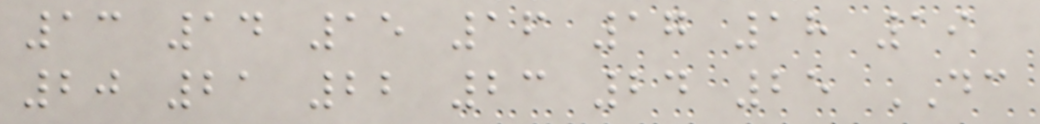13 14 15 16 17 18 19
20 21 22 23 24 25 DC
